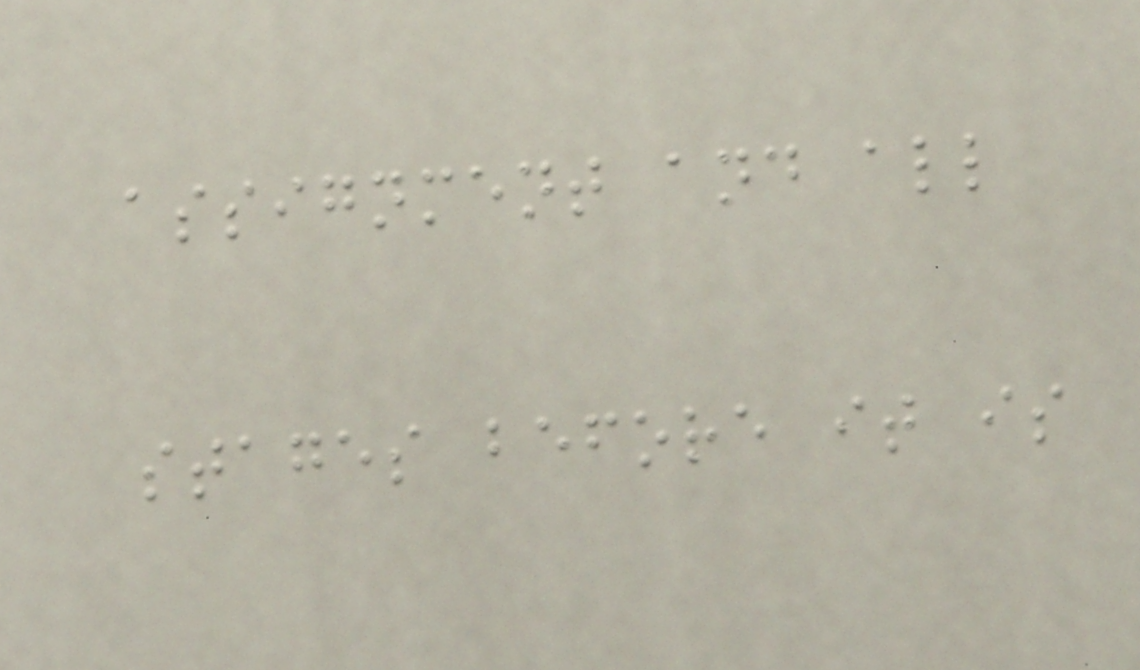assignment and all
stages before it is
